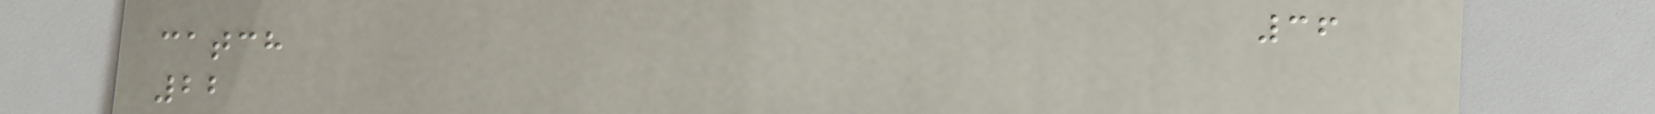36
catch
22
